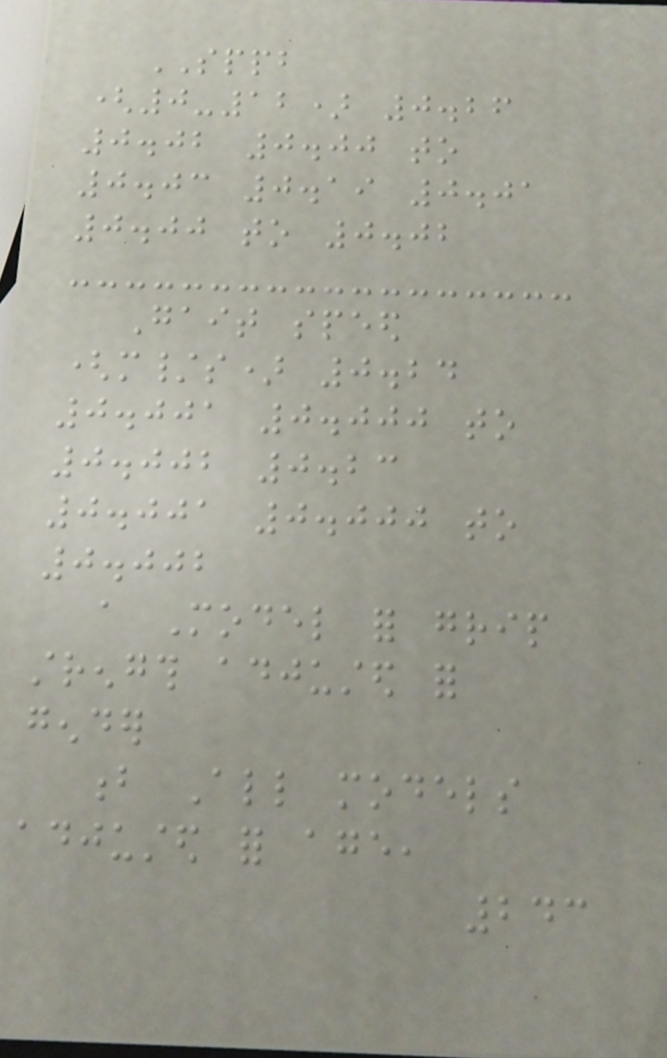SPPB
(0-12) 0.26
0.02 0.00 to
0.03 0.19 0.01
0.00 to 0.02
Gait speed
(m/s) 0.24
0.001 0.000 to
0.002 0.23
0.001 0.000 to
0.002
a Model for grip
strength adjusted for
gender
b All models
adjusted for age,
243
